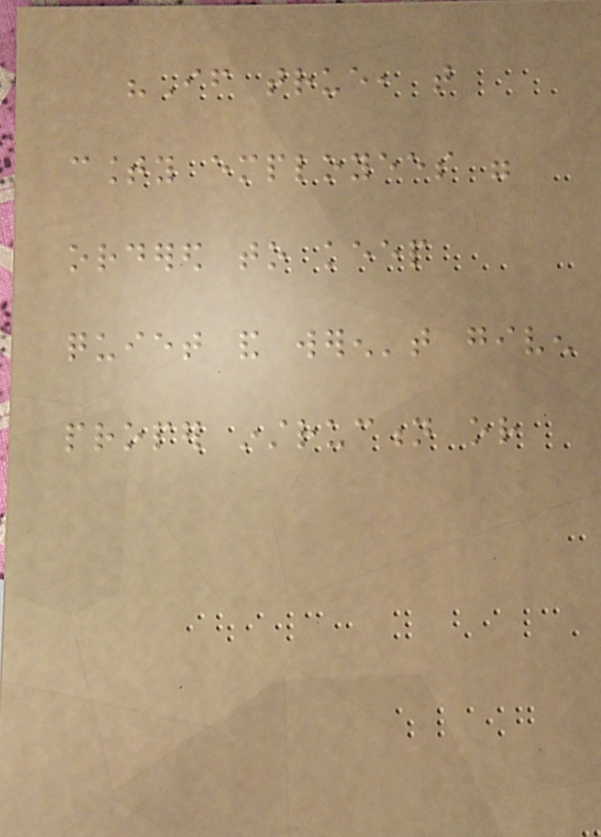"If true, that
county employees were
ordered to keep
quiet and weren't given
proper instruction or
